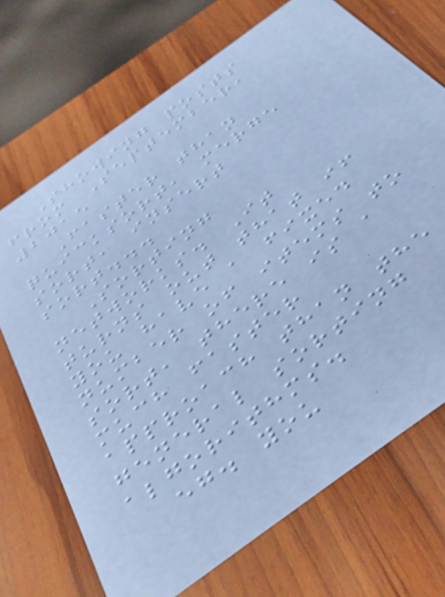Showing posts
from September,
2015
Faster than
quicksort, merge
sort, insert
sort...
Sorting
networks. It
turns out that if
you have a fixed
number of items to
sort, there is a
much faster
approach than the
general sorting
algorithms.
eg. you
